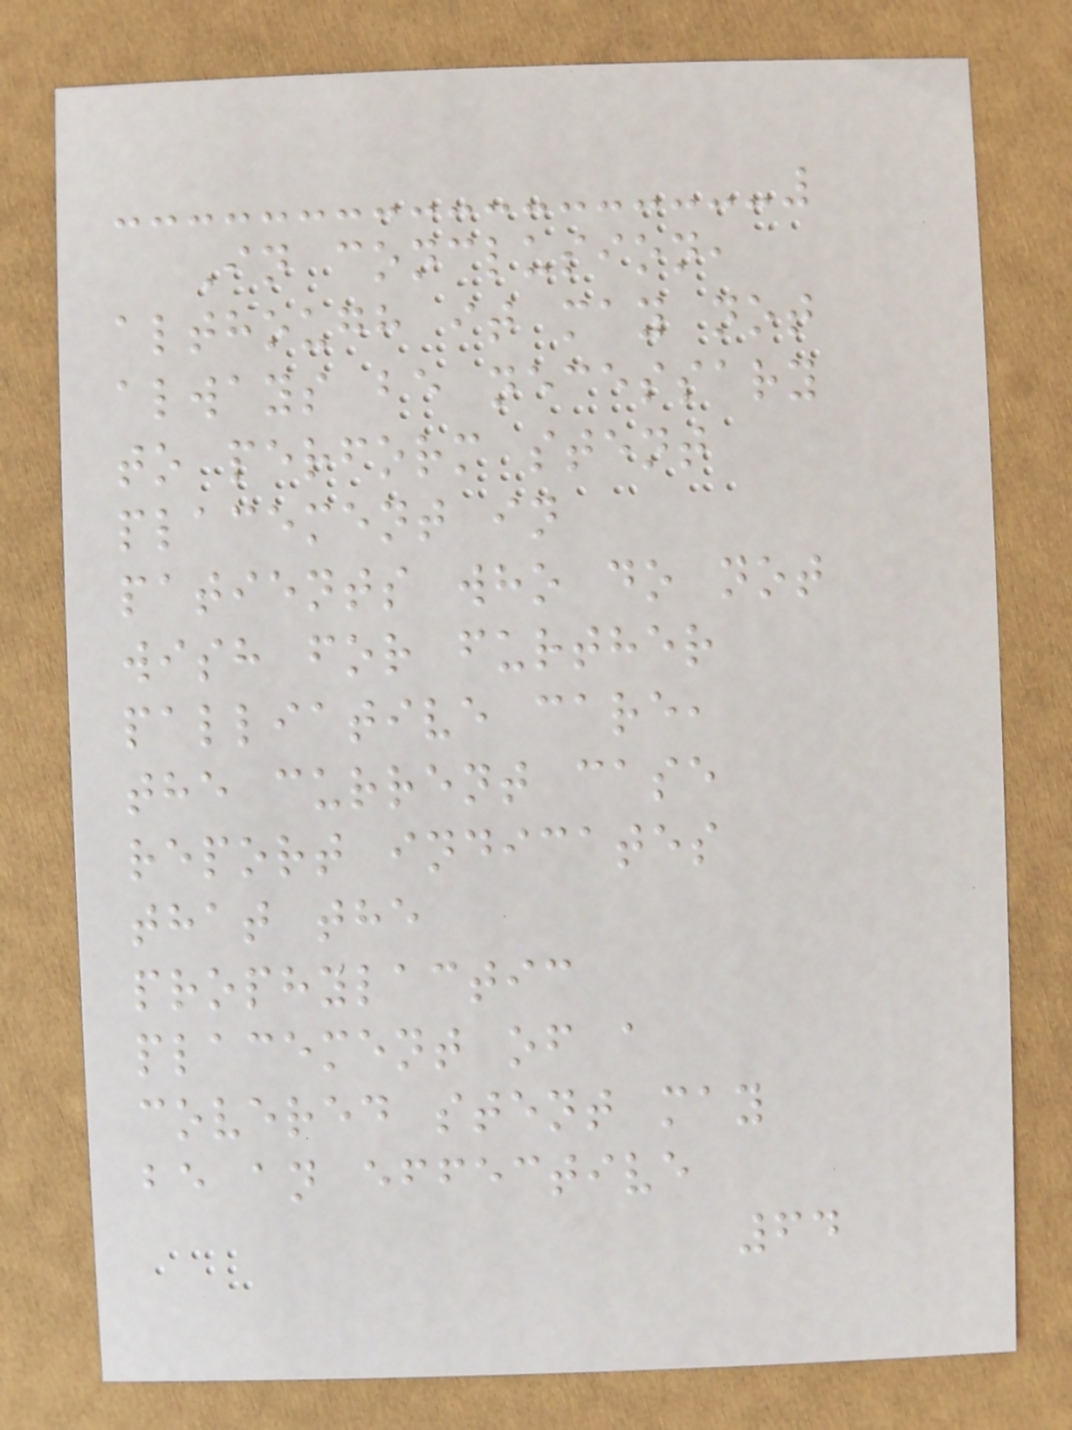In conclusion,
although it may not
always be necessary
to perform stent
placement in
patients who do not
wish for further
palliative care,
the current case
report indicates
that the
prophylactic
placement of a
covered stent may
be an effective
64
